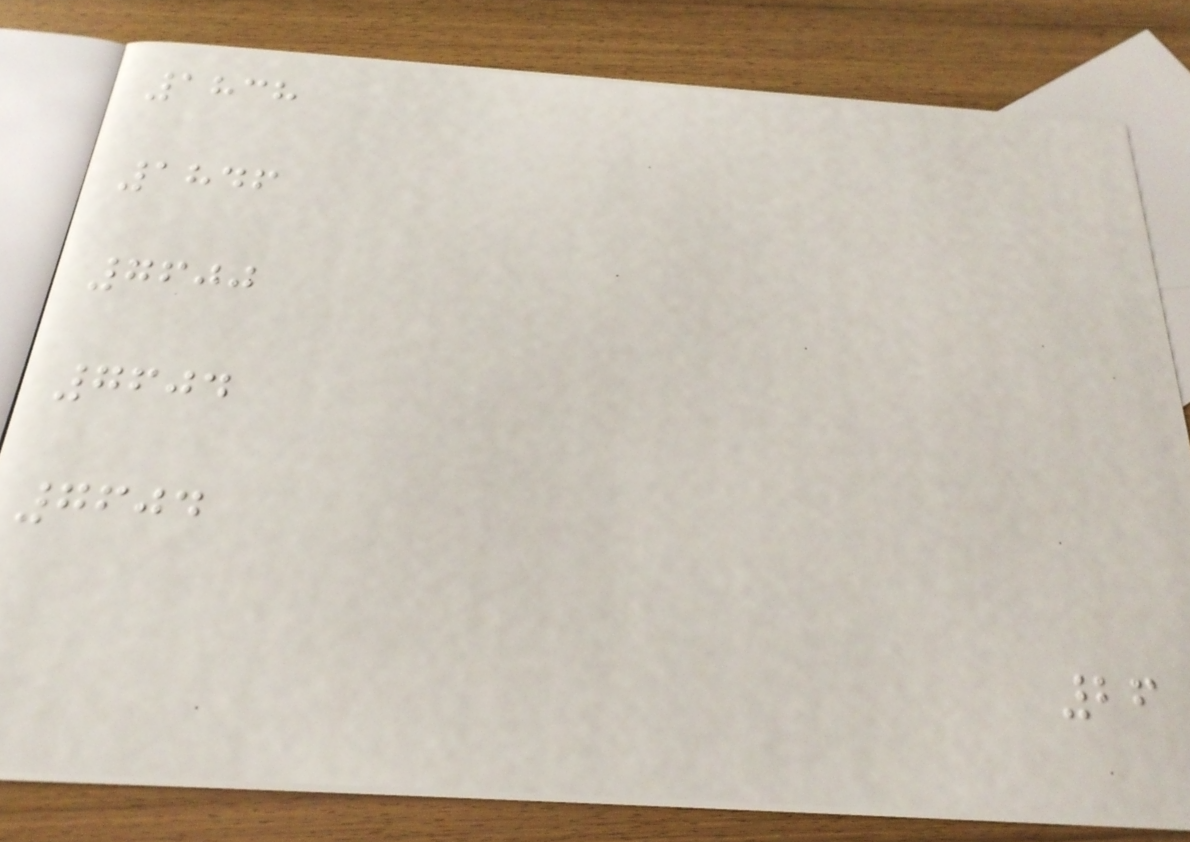1838
1846
7600
7604
7604
26
